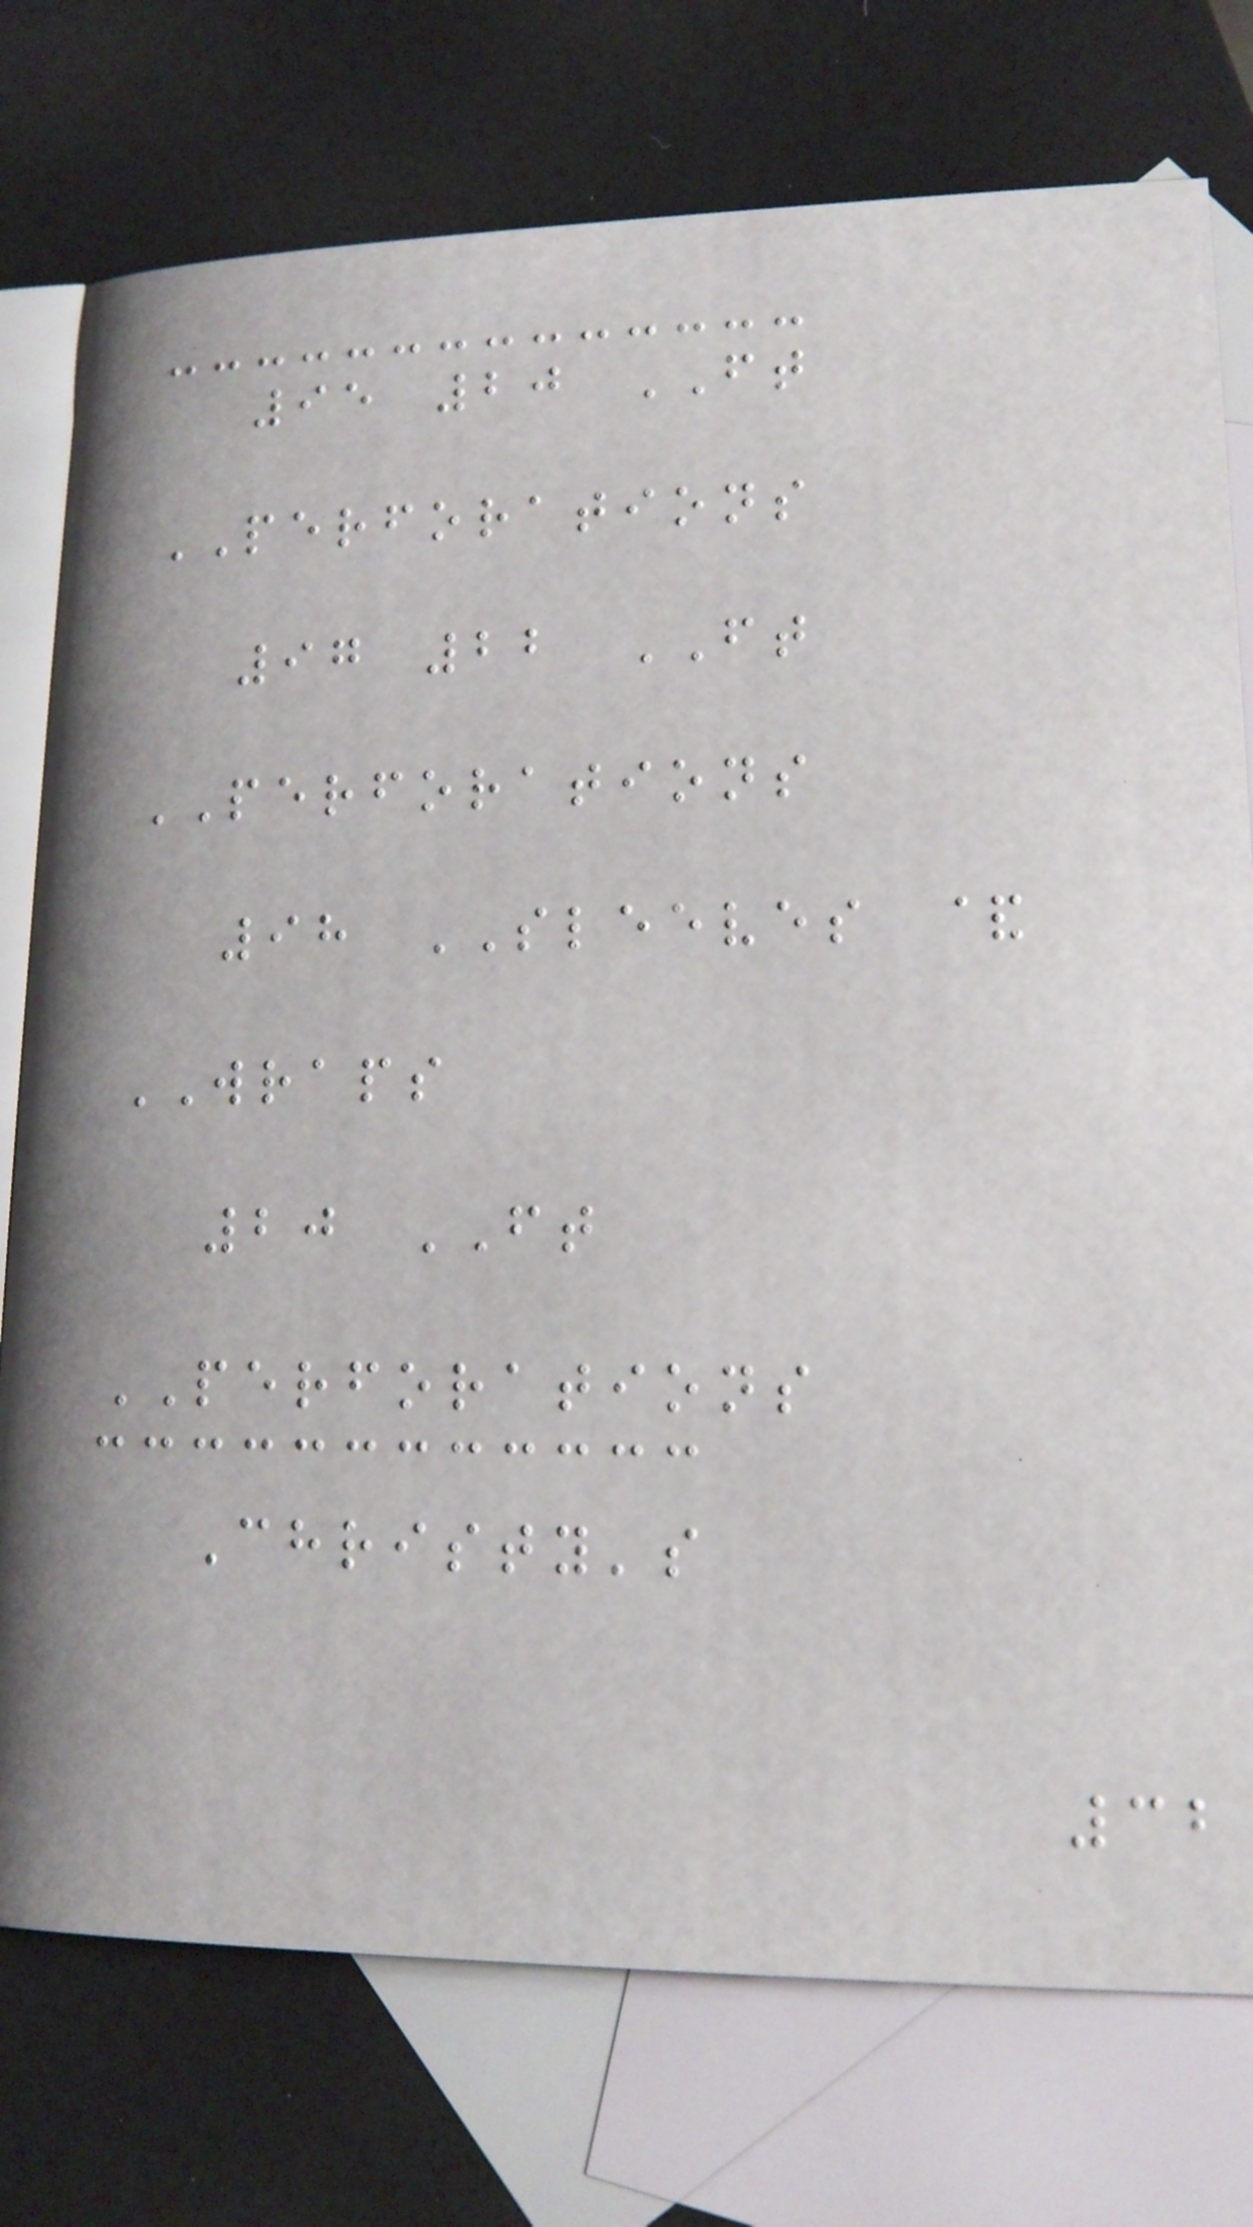95 20 FT
PERFORATIONS
97 22 FT
PERFORATIONS
98 SLEEVES &
WRAPS
20 FT
PERFORATIONS
Christy's
32
